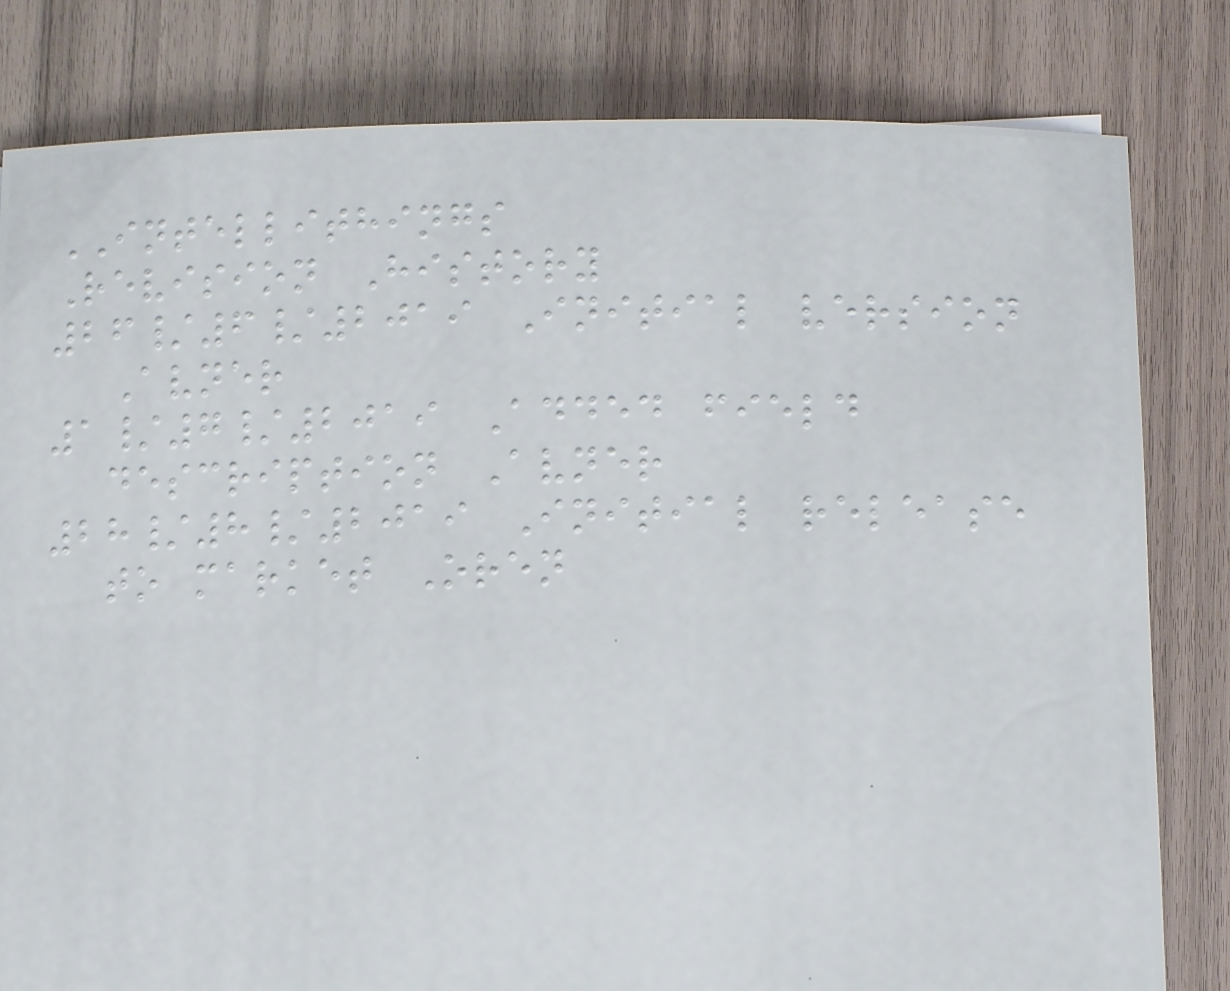INTELLITHINGS
Revision History
26/6/2019 Initial version
Avner
1/7/2019 Added field
description Avner
28/8/2019 Initial release
to market Oren
